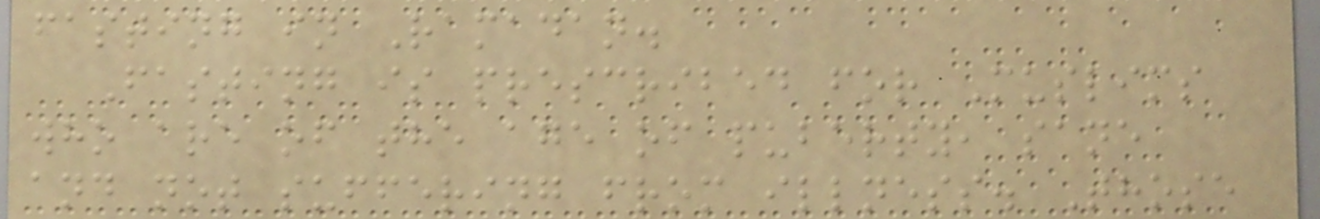fasting in Ramadan.
Fasting is prescribed for Muslims
who are of the age of puberty, sane
and not suffering from illness. Those
